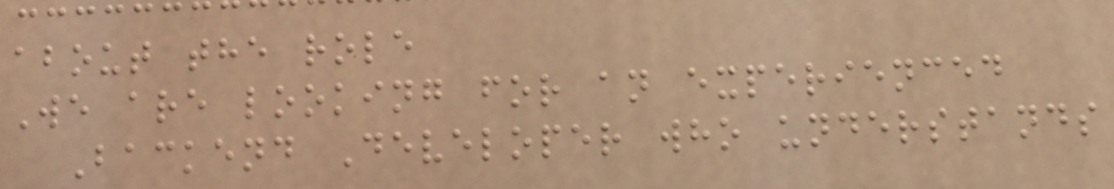about the role
We are looking for an experienced
Backend Developer who understands
